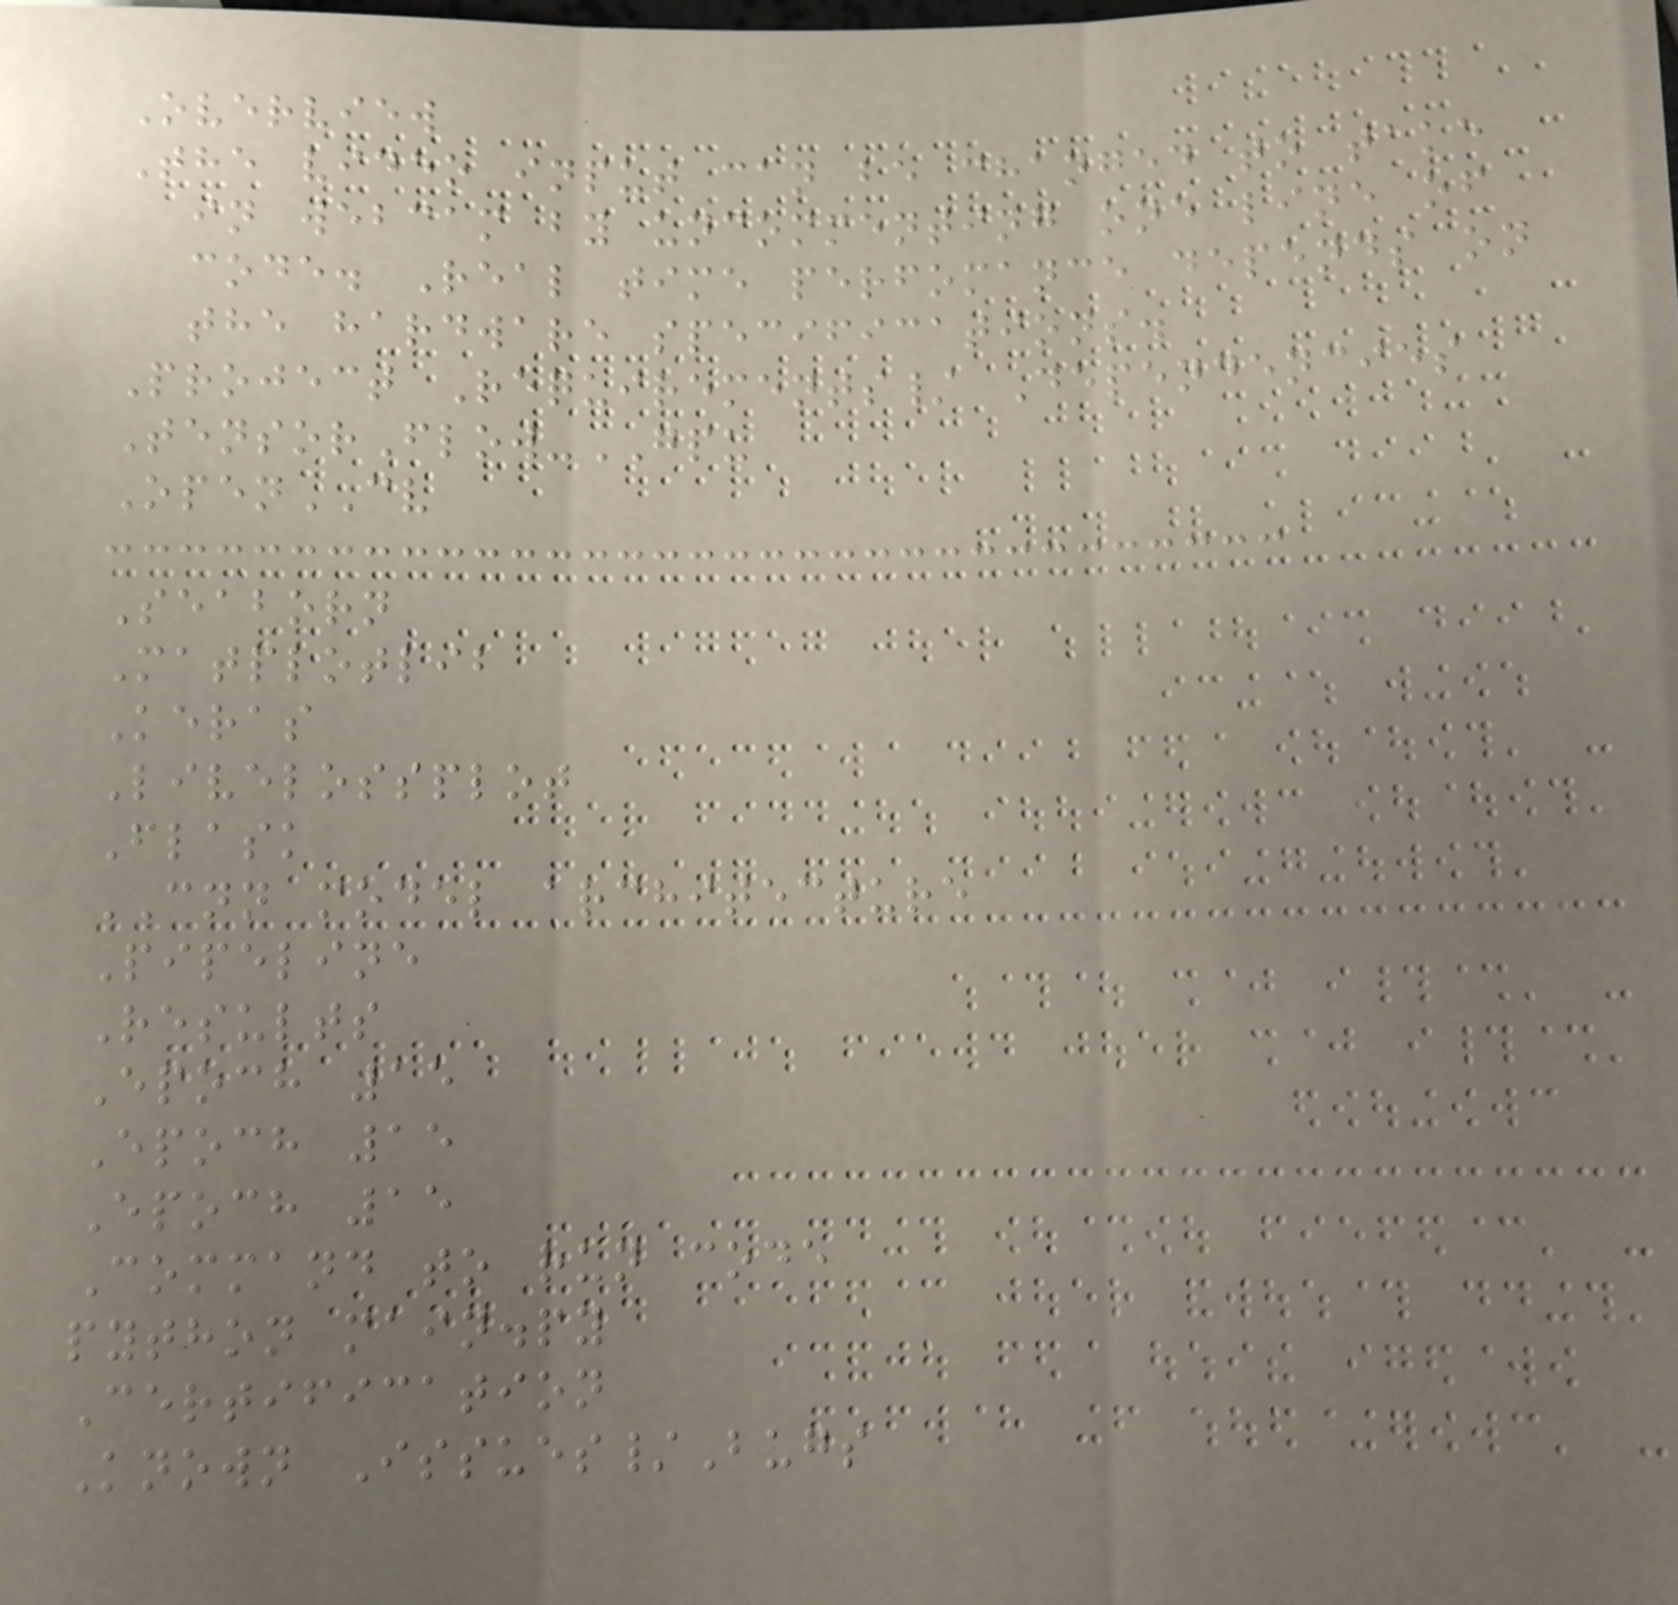Overview
The video input can be changed to take
in webcam by uncommenting one line of
code. Real time perfomance depends on
the hardware specifications.
Project Requirements/ Dependencies
TensorFlow-GPU
OpenCV
Seaborn
Matplotlib
Keras
Livelossplot
Flask
CNN model architecture
Pipeline
Results
Epoch 15
Epoch 15
Epoch 15
Command to run code
python main.py
Certification
Known Issues/Bugs
